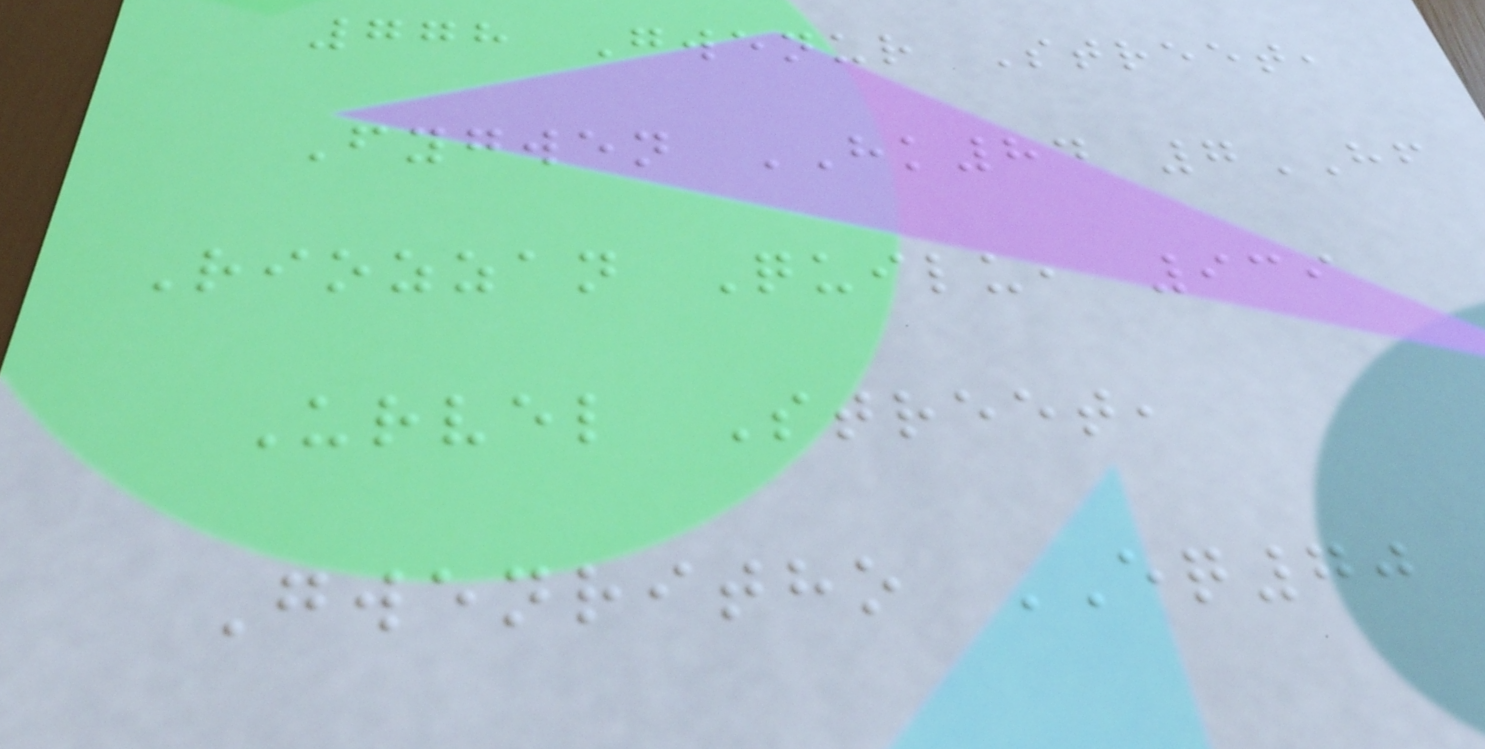778 Gwenur Street,
Fygwen HK84 7HF
Riozzan Quilu, 939
Urvel Street,
Gwenritho EQ70
